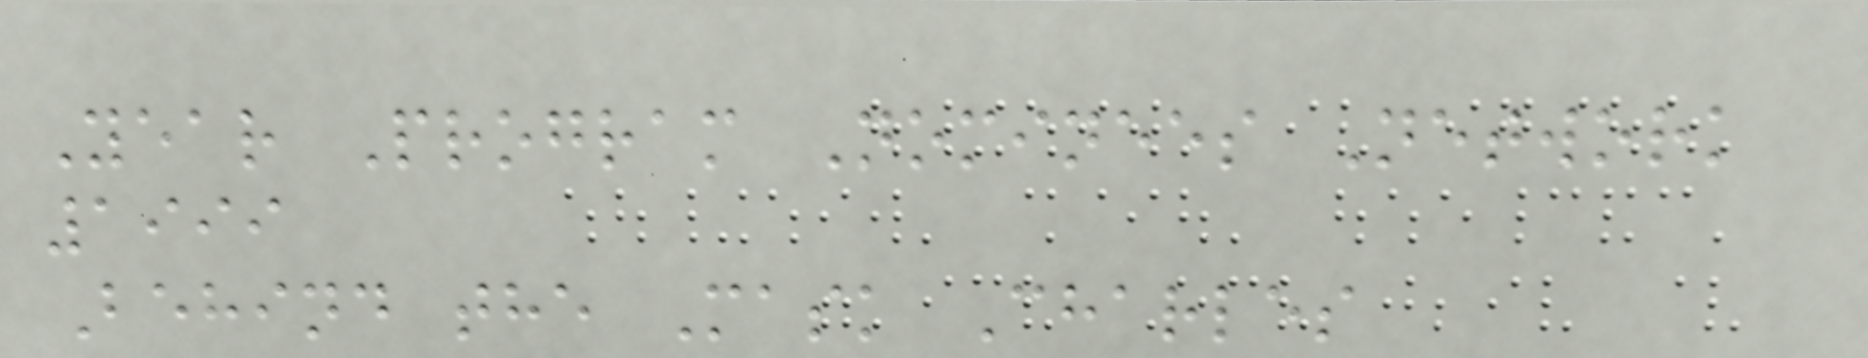Year Program Nominees Network
1999
Behind the Mask Charles
